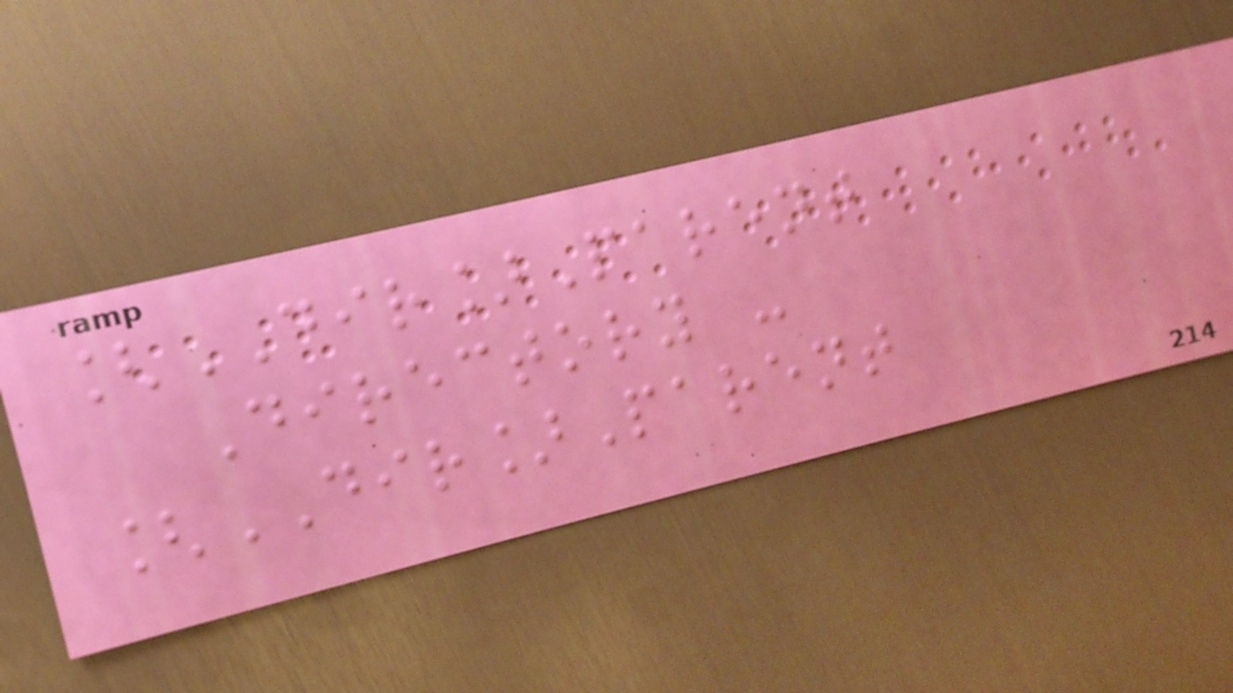[DIR]Parent
Directory -
[DIR]Parent
